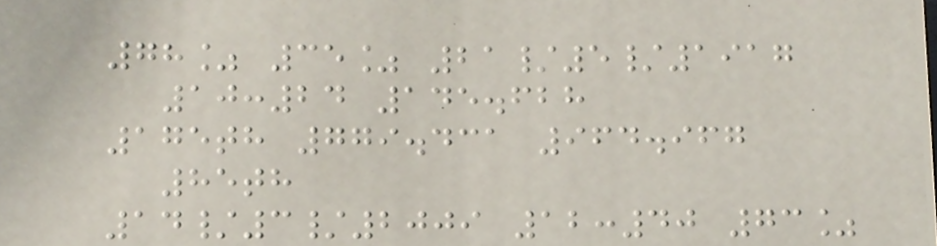78% 35% 21/5/1917
10:24 145.628
175th 779.431 964.967
85th
14/3/2009 12:40 73%
